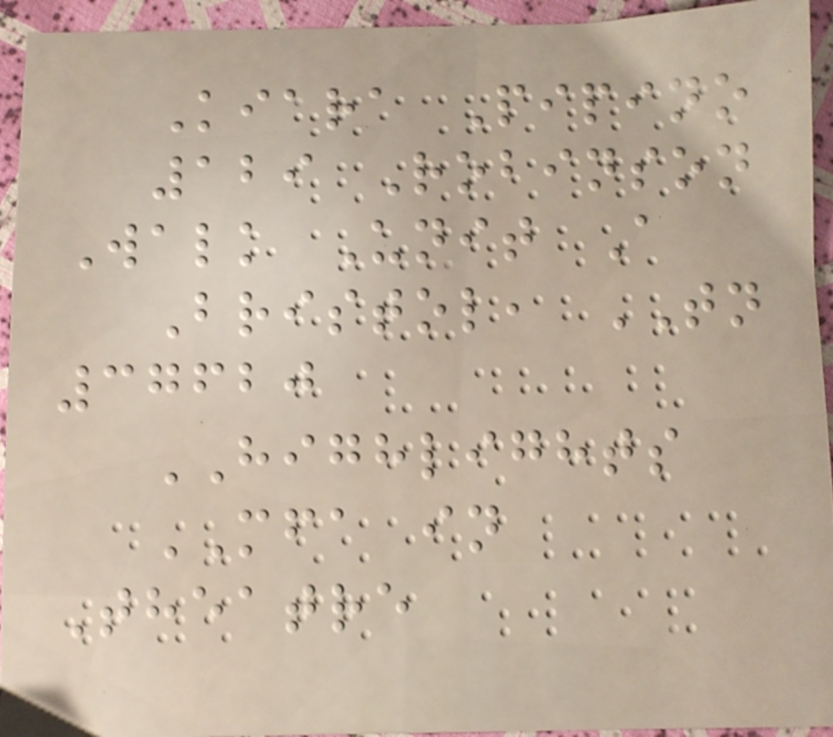Kiara Pipino
129 Robinson
Walk Unit A
Bristol, TN
37620
HIGHLIGHTS
MFA in
Theatre
